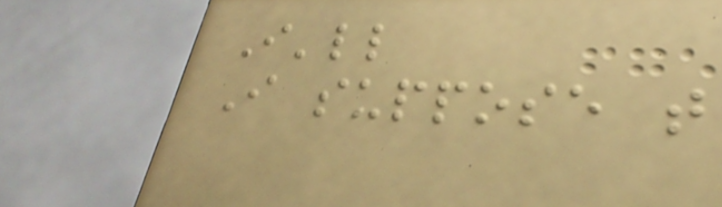I'll
I suppose that
